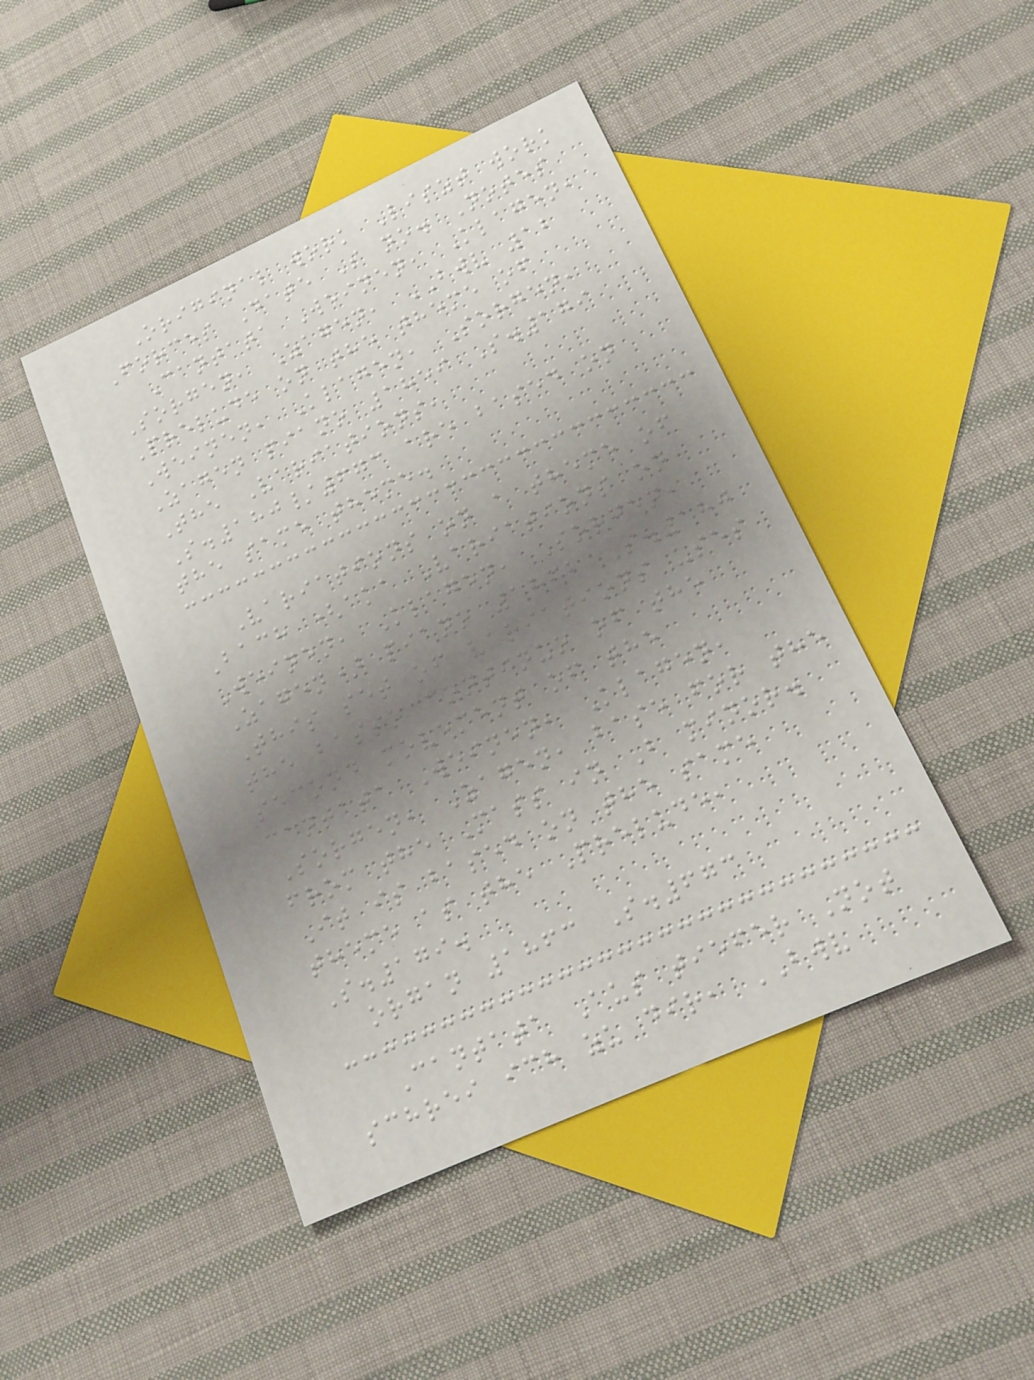Original work Liszt work
Forces Date S no. Notes
Cantata Weinen, Klagen,
Sorgen, Zagen, BWV 12
Prelude on the theme of
Weinen, Klagen, Sorgen,
Zagen piano 1859 S.179
The Variations,
S.180/673 are based on
the same theme.
Variations on a theme of
Bach (aka Variations on
Weinen, Klagen, Sorgen,
Zagen) piano 1862 S.180
This set of variations uses
the basso continuo of the
second movement of the
cantata Weinen, Klagen,
Sorgen, Zagen, base for the
from the Mass in B minor.
It is based on the same
theme as the Prelude,
S.179.
organ 1863 S.673
Cantata Aus tiefer Not
schrei ich zu dir, BWV
